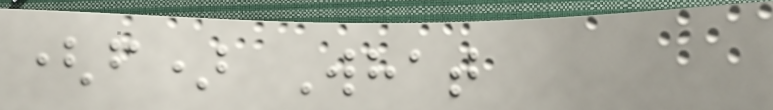(f) What
